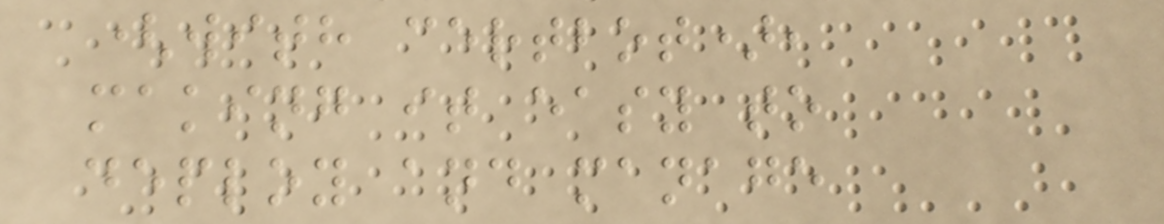(with certbot),
making it easy to
deploy and manage
